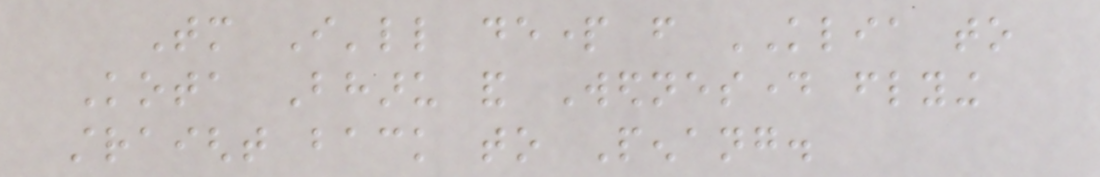Tomorrow I'll depart from KLIA to
Kota Bharu and Wednesday flying
straight back to Penang.
